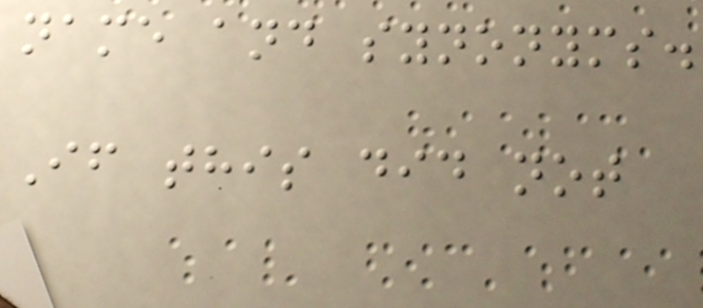name and synonyms.
If this did not
